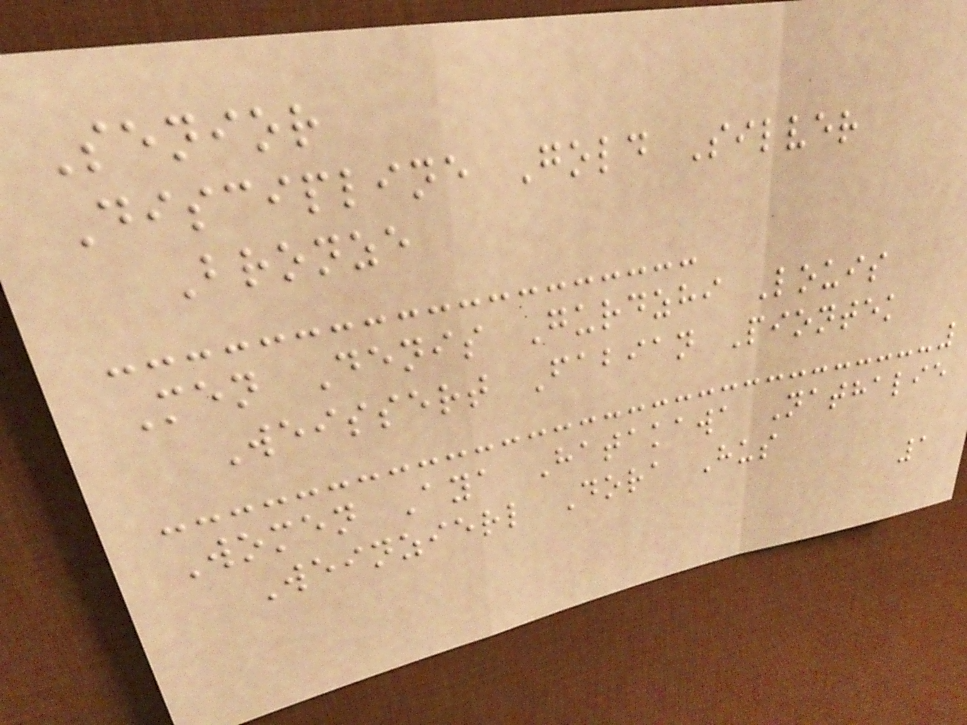Senior
Discipline Gold Silver
Bronze
Men Denis Gurdzhi Louis
Weissert Fabian Piontek
Women Aya Hatakawa Nathalie
Weinzierl Dora Hus
1
